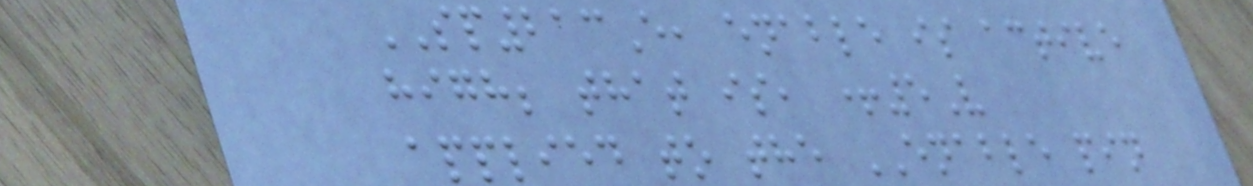SP213E, enable is active
high; that is, +5V
applied to the ENABLE pin
